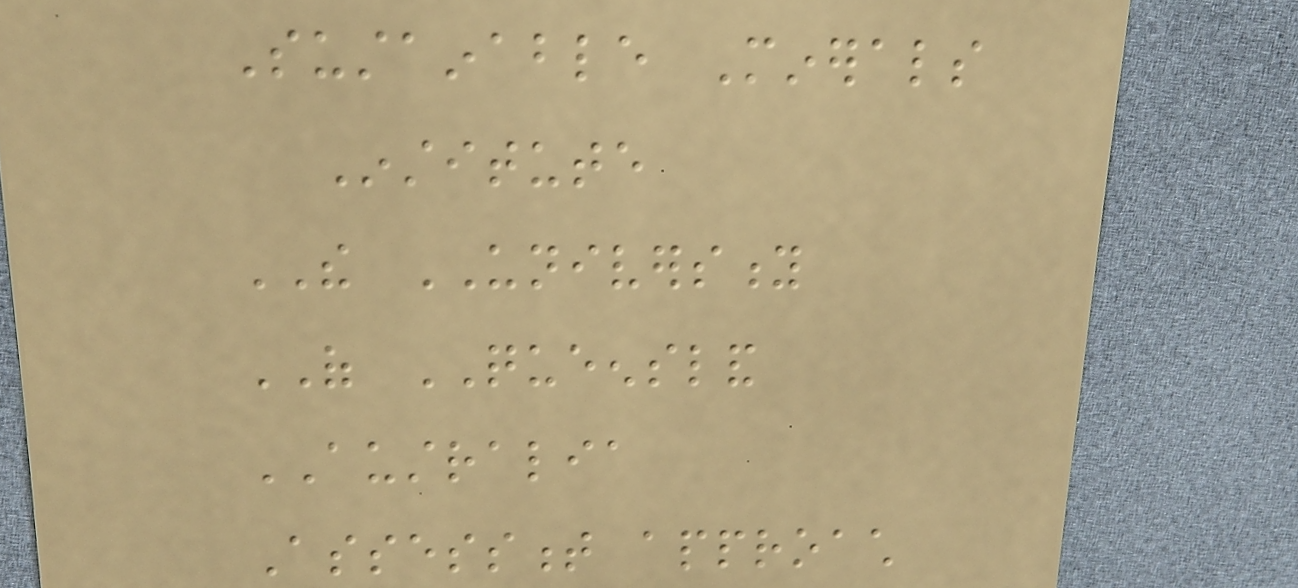Sustainable Minerals
Institute
THE UNIVERSITY
OF QUEENSLAND
AUSTRALIA
Assessment approach
